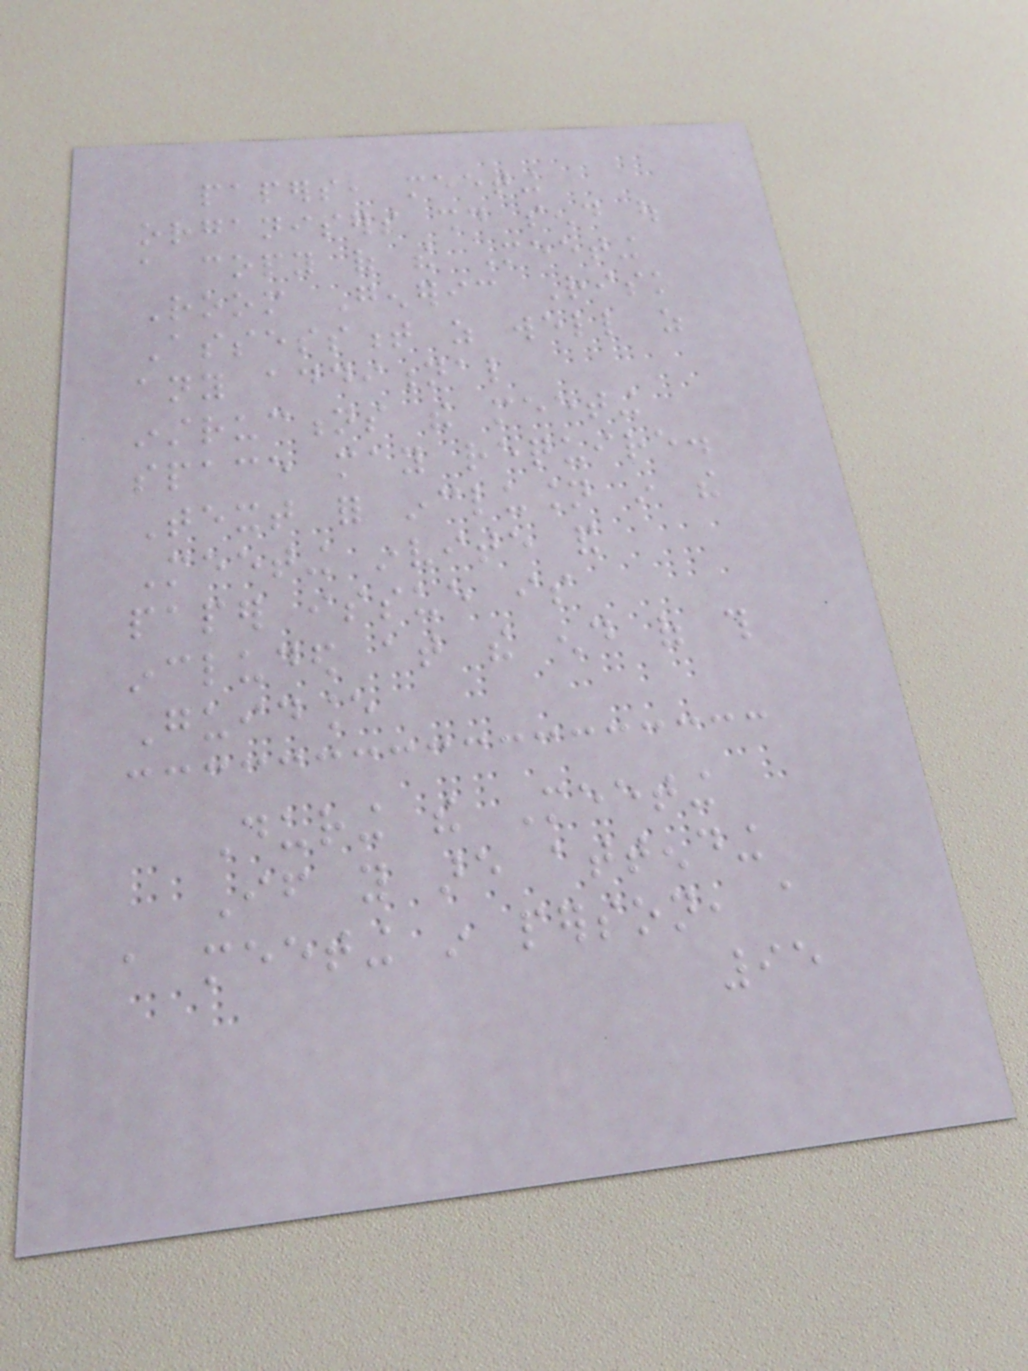papers, meeting
organisers should send out
a copy of the Meeting
Room Generic Risk
Assessment as well as
any additional
instructions the meeting
space may require.
Text for inclusion in the
Meeting invite and
paper issue is
included at the end of this
Guidance
During the Meeting
If you are attending
a meeting in person, a
95
